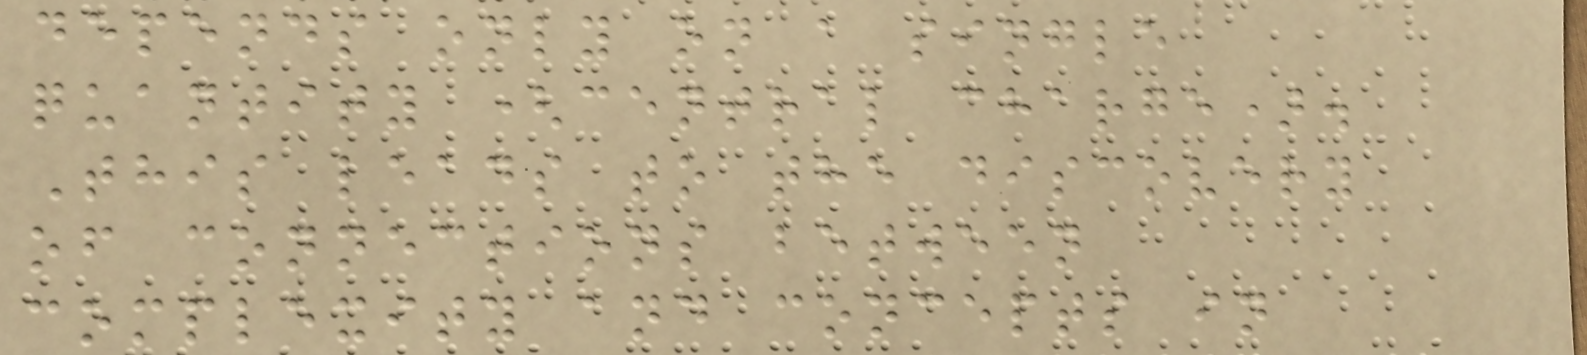depends only on a single
quantity (central charge).
This leads to the discovery
of connections between
complexity and concepts in
